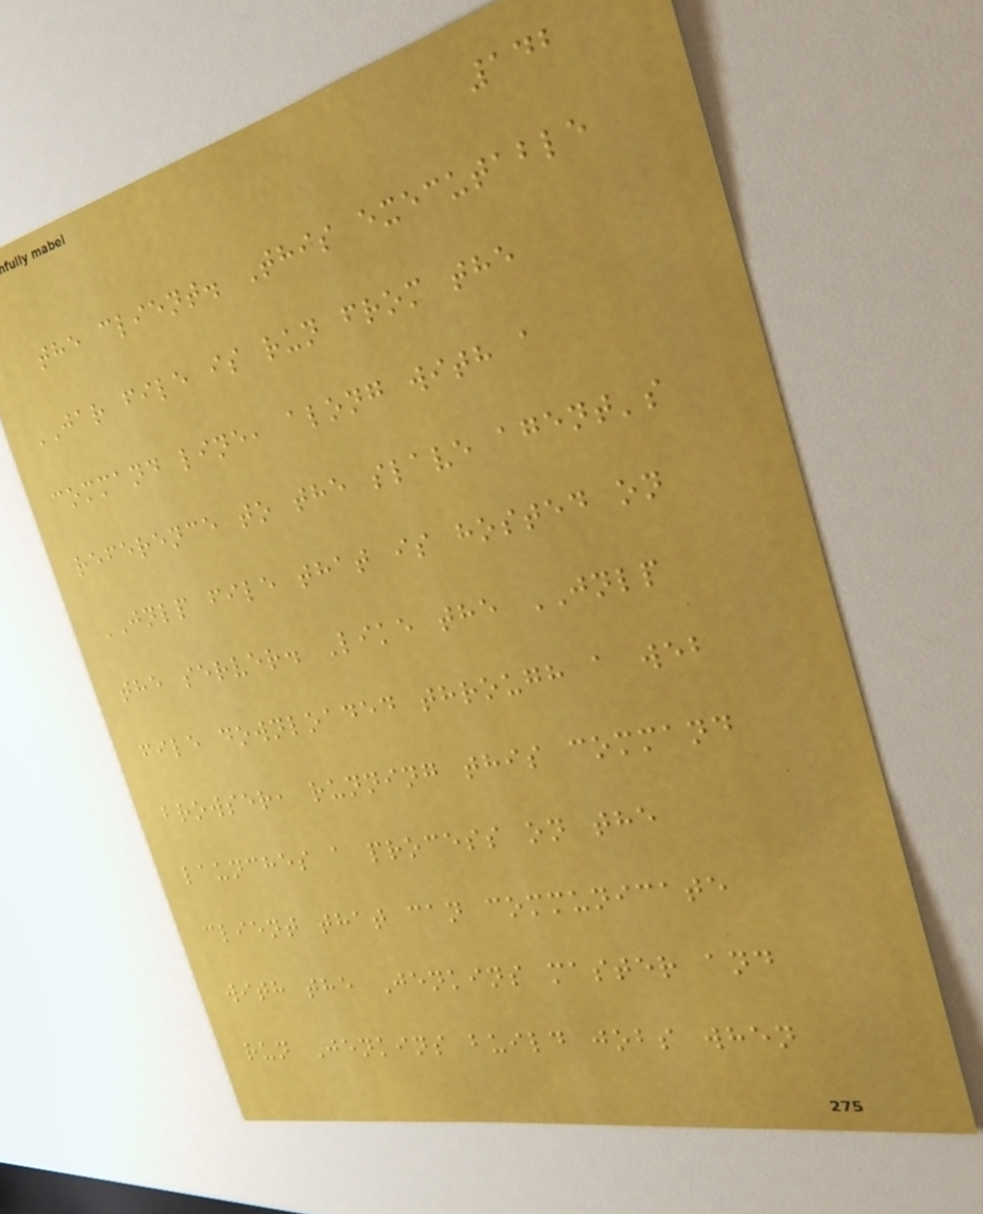142
the client. This executable
JAR file is run from the
command line, along with a
reference to the slave agent's
JNLP file that is hosted on
the server. Like the JNLP
file downloaded through a web
browser, running this command
launches a process on the
client that can communicate
with the Jenkins master and
run Jenkins build jobs when
